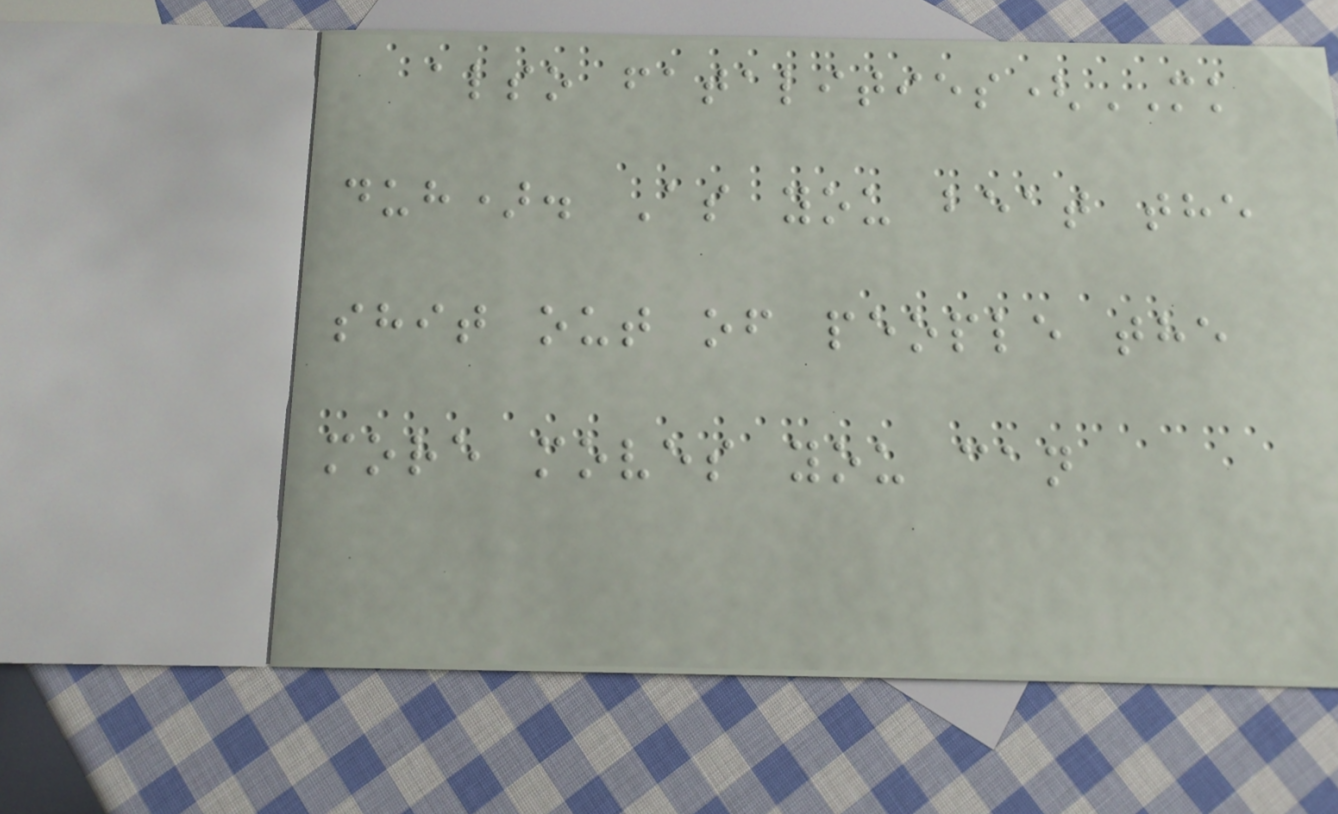also fatalities(MK
duh). As you beat the
shit out of people the
more moves you can
